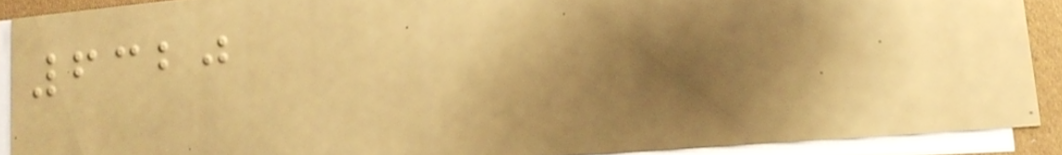6320
